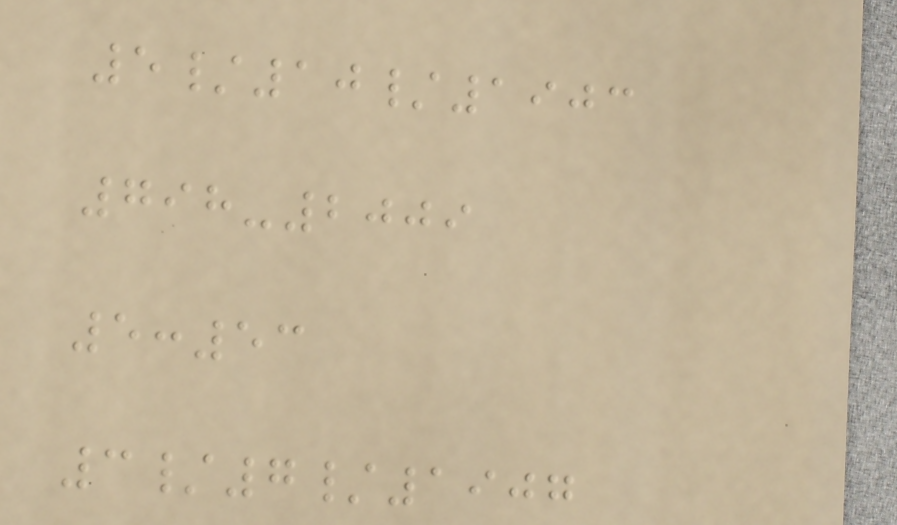5/10/1903
798-2009
5:53
3/7/1907
